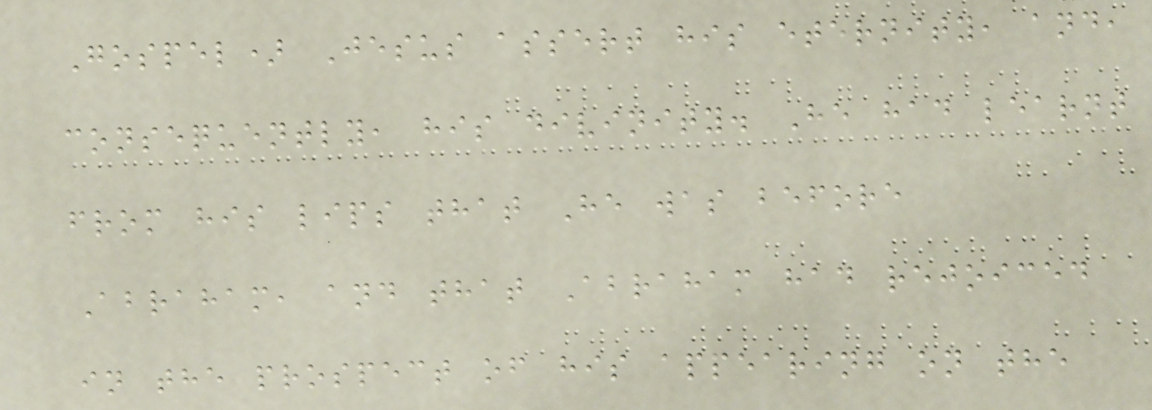Gospel) Jesus assert his eternity, and,
consequently, his divinity. He had learnt
from his lips that He was before
Abraham, and that Abraham had rejoiced
in the prospect of his appearing on the
